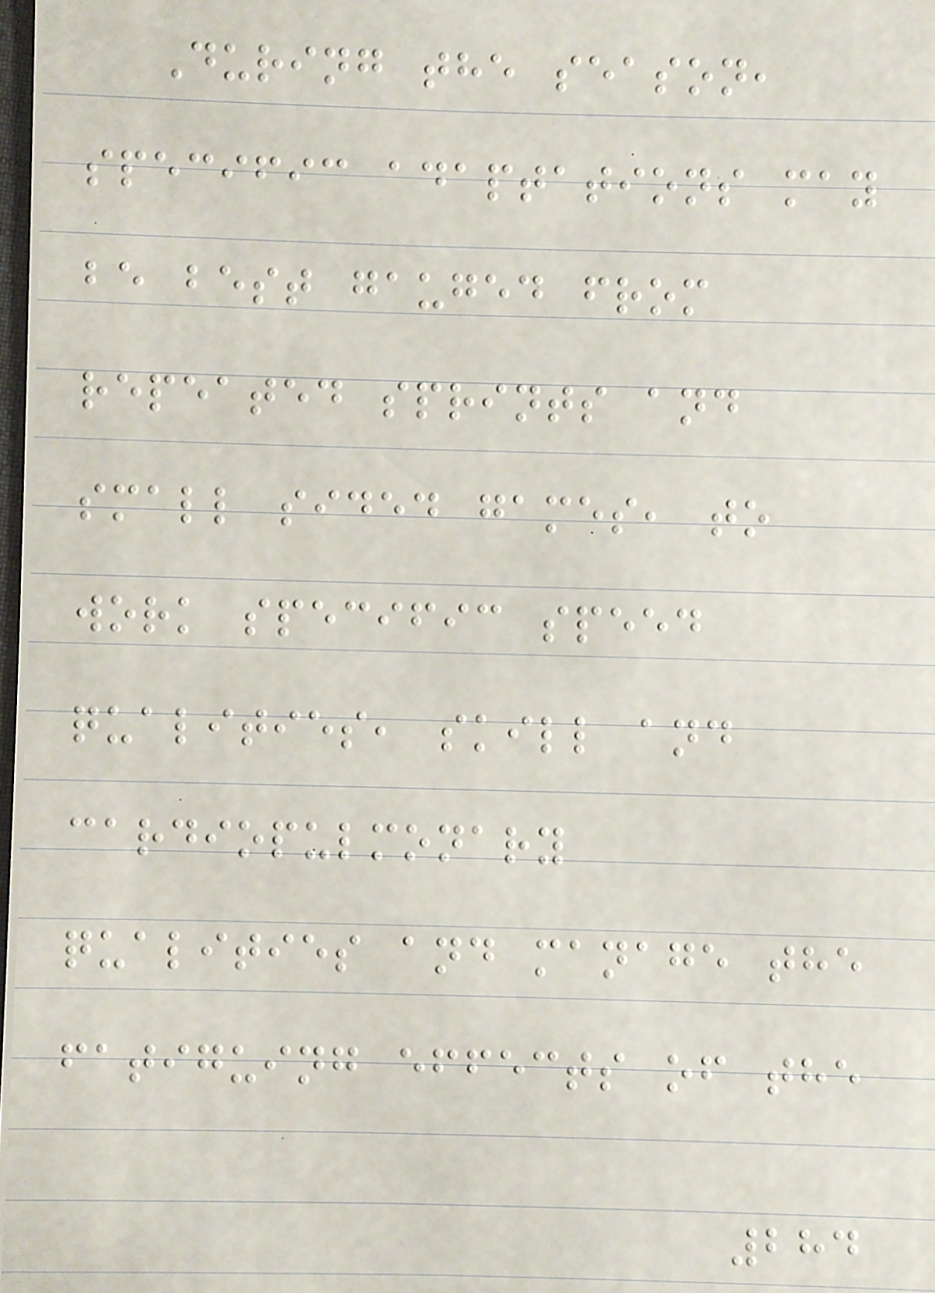During the season,
specific adaptations may
be best gauged from
repeated sprints and
small sided games, to
work specific speed
qualities, skill and
cardiopulmonary
qualities and manage the
fatiguing effects of the
284
